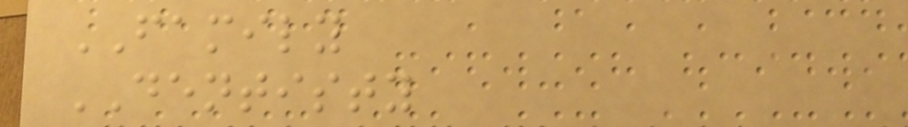FAMILY
DENTISTY
